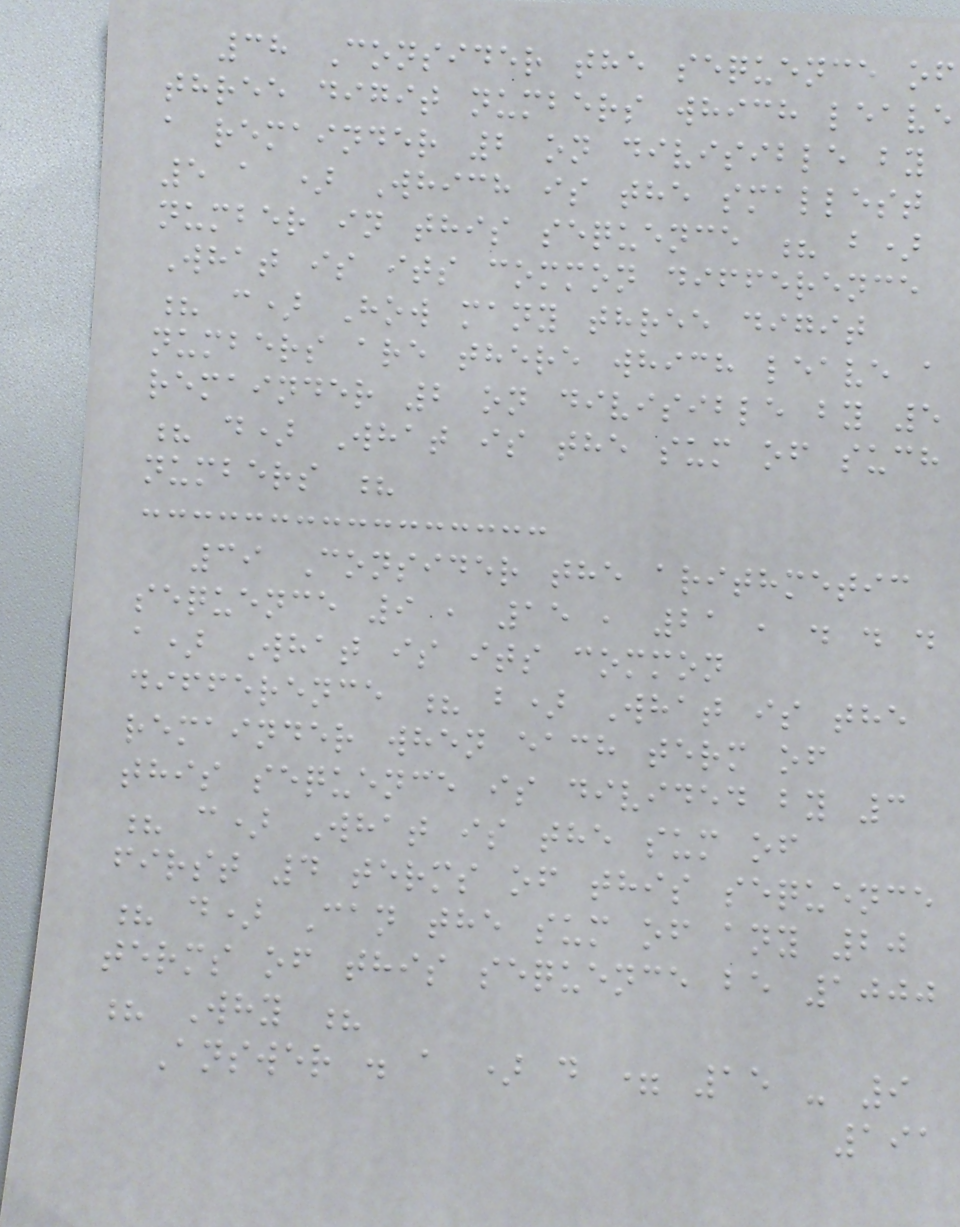38 Consider the sequence of
three digit numbers which leave
a remainder 2 on divisible by
5 a ) Which is the smallest
number in this sequence ? b)
What is its common difference
? c) How many three digit
numbers are there which leave a
remainder 2 on divisible by 5
? d) What is the sum of such
numbers ?
39 Consider the arithmetic
sequence 9 , 15 , 21 , . . .
a) What is its common
difference ? b) What is the
remainder when each term of
this sequence is divided by 3
? c) What is the sum of
first 4 terms of this sequence
? d) Can the sum of any 20
terms of this sequence be 1000
? Why ?
Answer . a ) d = 15 - 9
191
